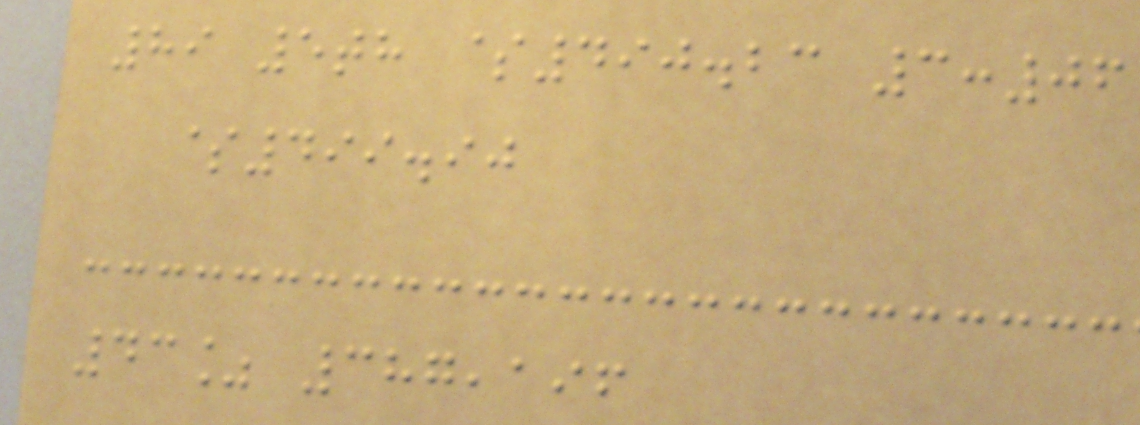89 5th $490.23 3:06
$499.90
43% 387,196
